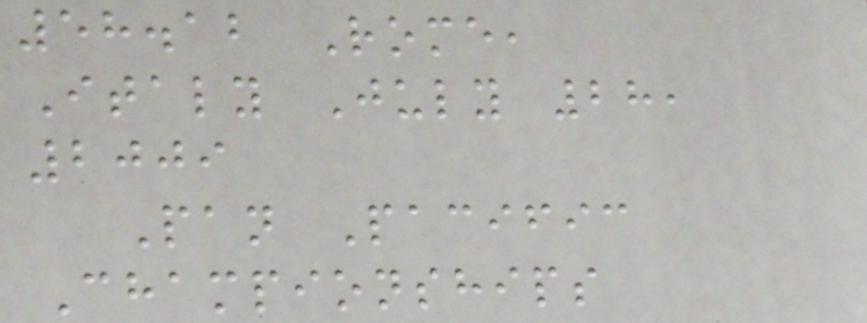58.12 Rome,
Italy July 28,
2009
Pan Pacific
Championships
